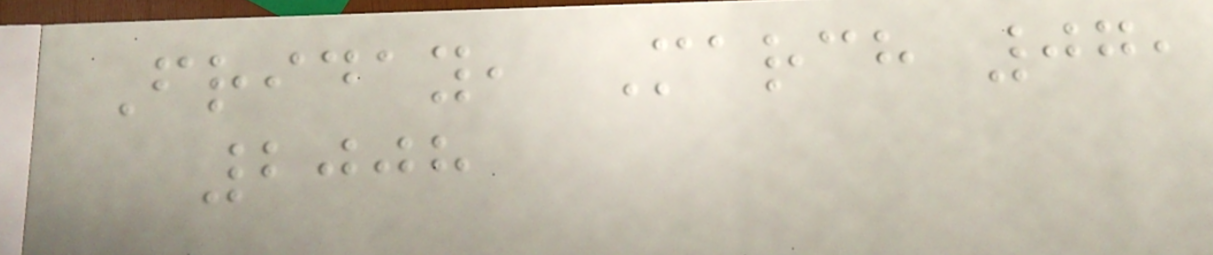Friday, March 07,
2008
